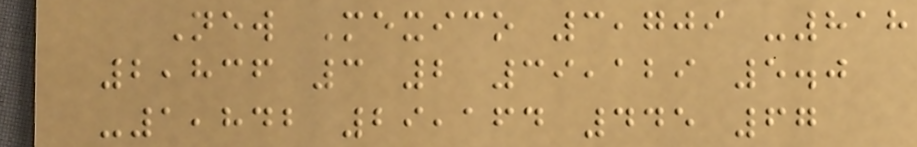New Mexico 3,709 -818
2,836 3 2 39,129 5.0
-1,842 29,164 445 67
